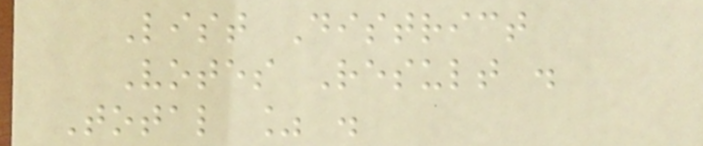List District
Votes Result .
Total % .
